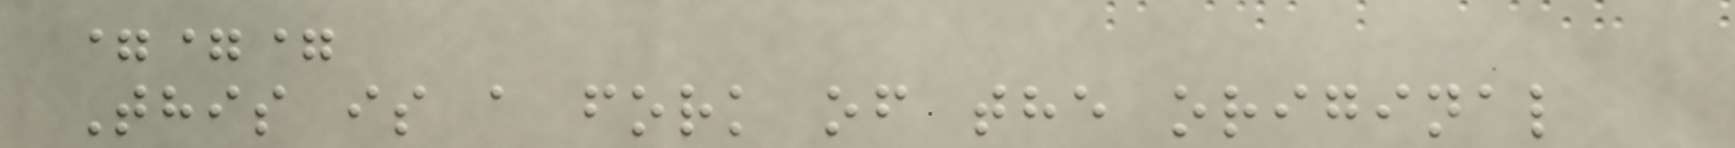===
This is a fork of the original
